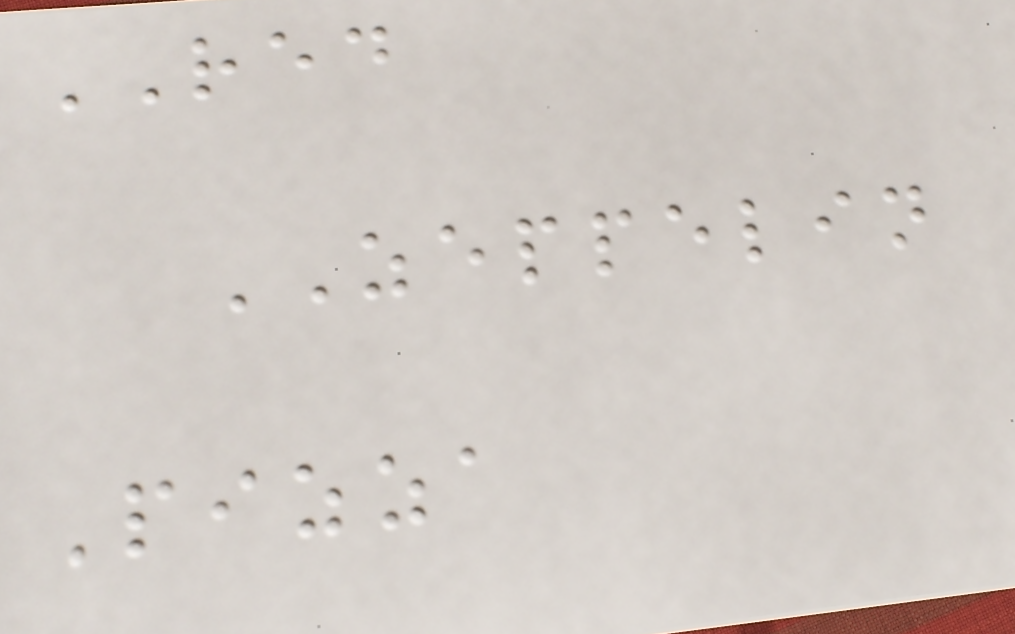RED
ZEPPELIN
Pizza
